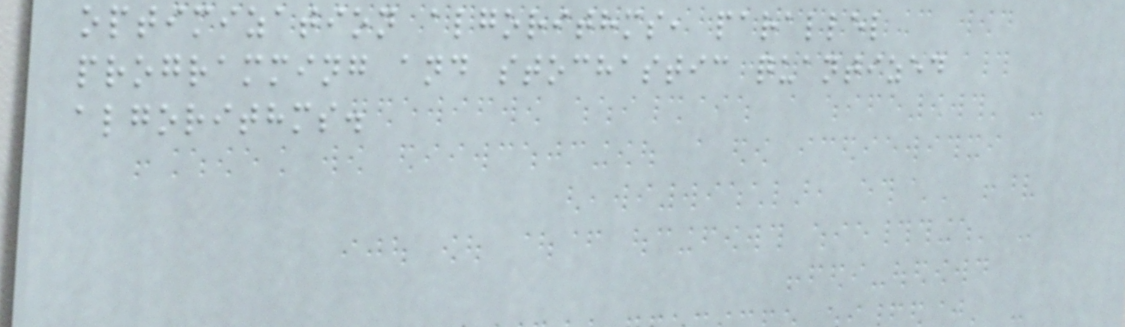optimization algorithms, parallel
programming and stochastic quantized
algorithms.
